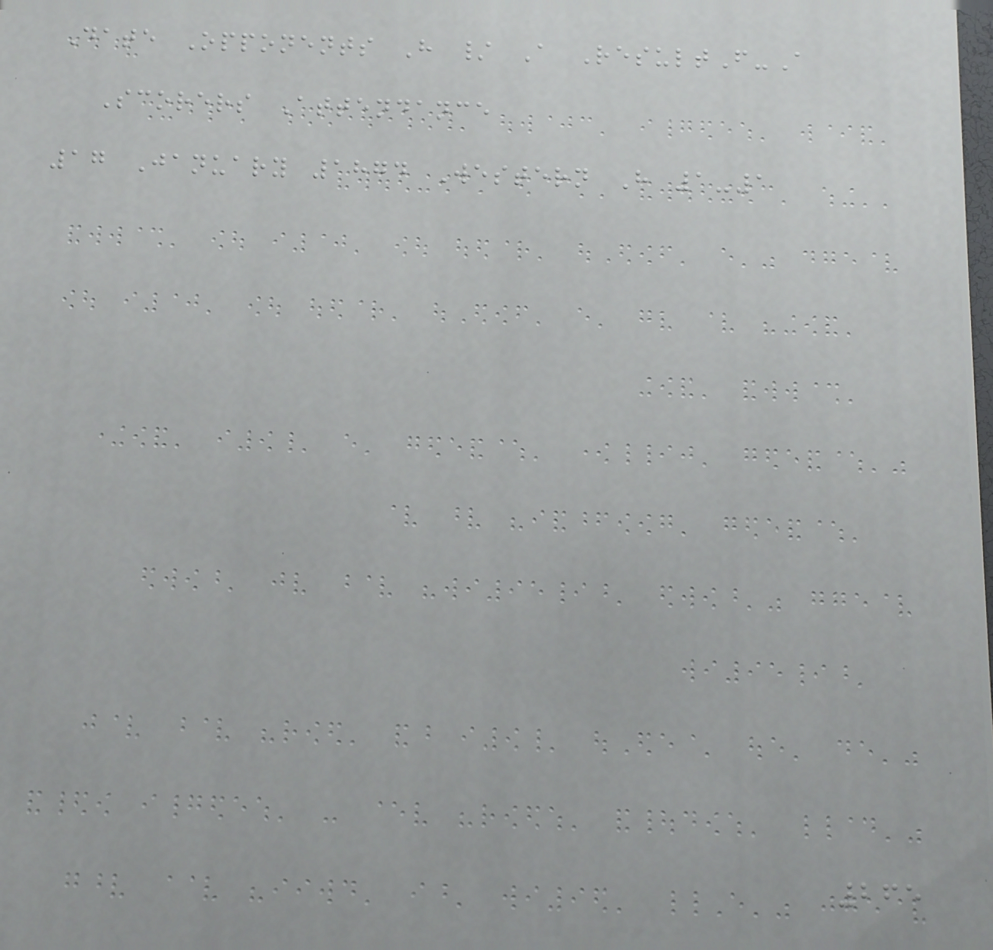Date Opponents H / A ResultF-A
Scorers Attendance
17 January 1874 Western H 1-1
265
